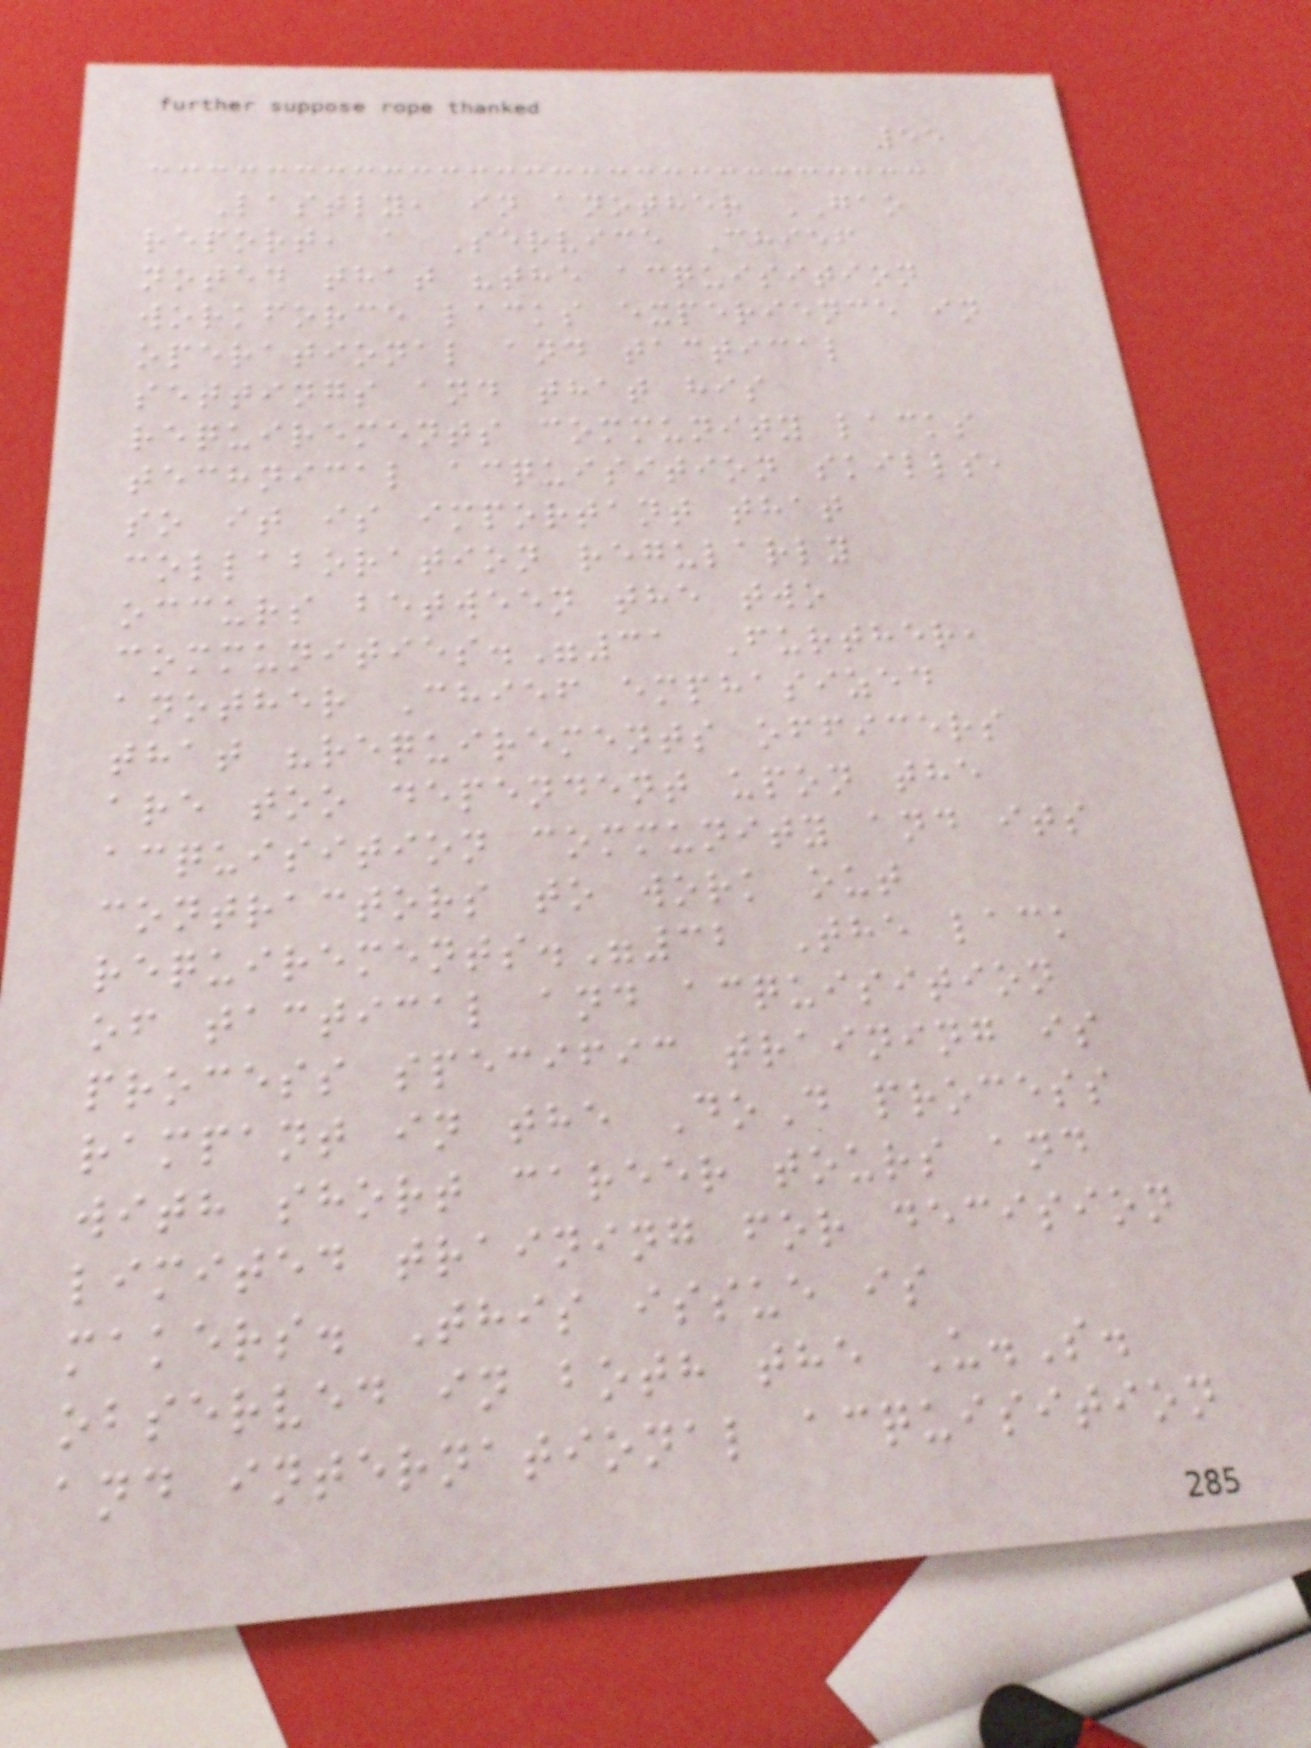55
Lastly, in another GAO
report, a Service Chief
noted that "the acquisition
workforce lacks experience in
operational and tactical
settings and that his
requirements community lacks
technical acquisition skills,
so it is important that
collaboration regularly
occurs between the two
communities."31 Further,
another Chief emphasized
that "requirements officers
are too dependent upon the
acquisition community and its
contractors to work out
requirements."32 The lack
of tactical and acquisition
process specific training is
rampant in the DoD process
with short career tours and
limited training for decision
makers. This issue is
observed in both the U.S.
and international acquisition
